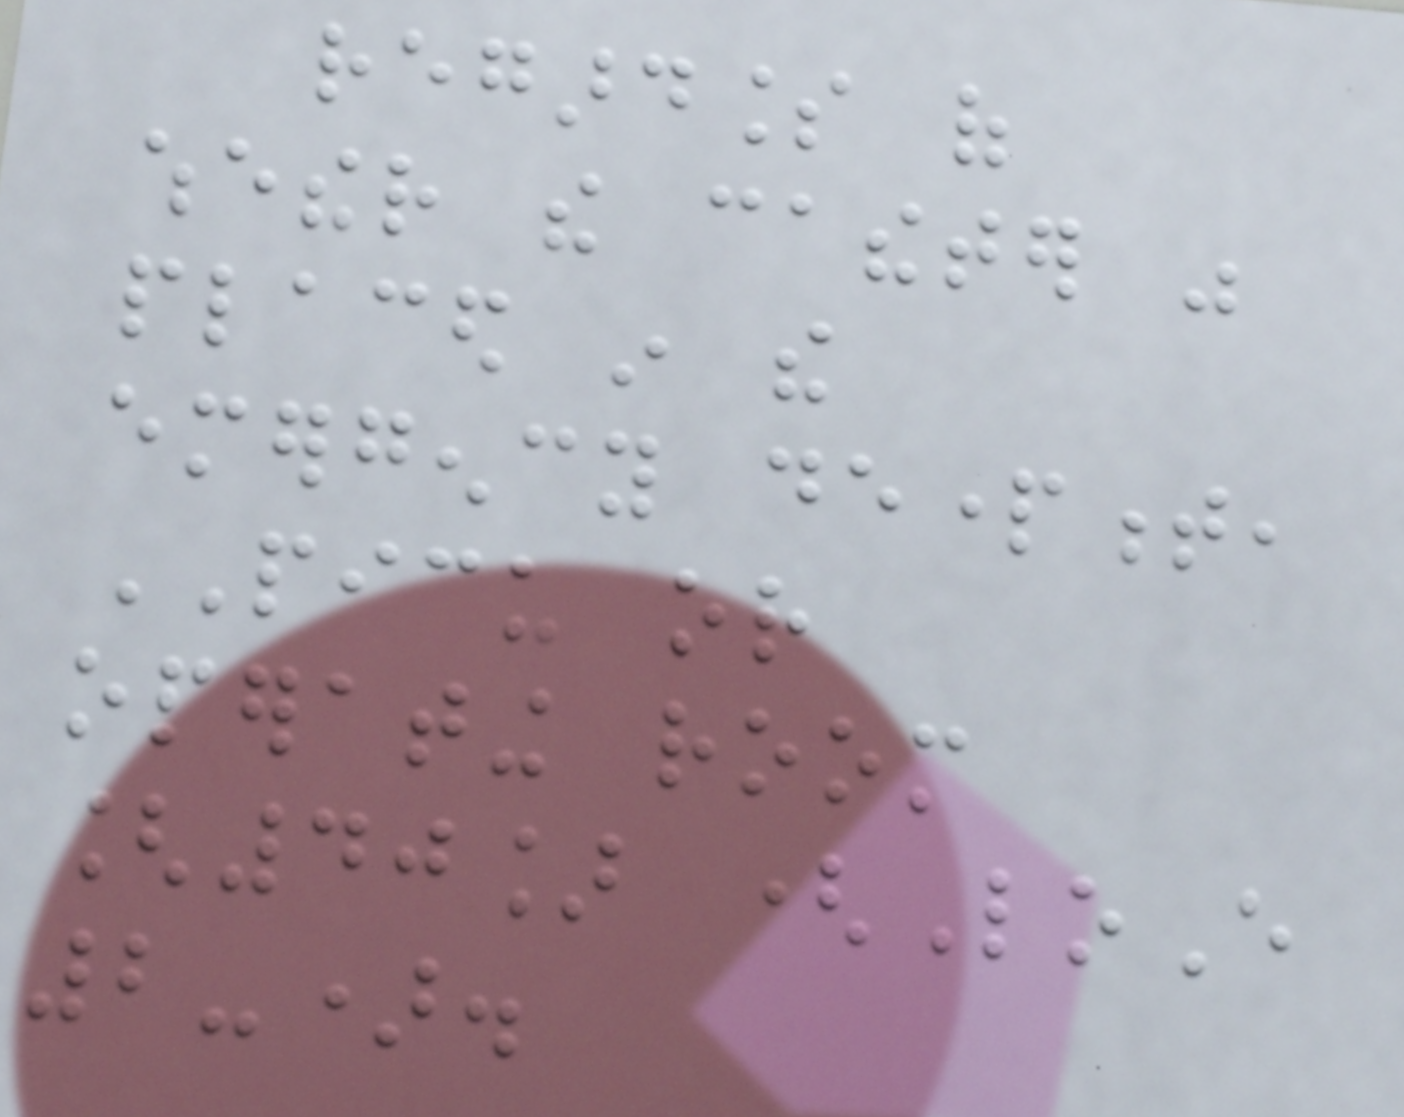regardless of
whether the catheter was
placed in the
emergency department,
PICU or
operating room
[40] (LoE
2-).
